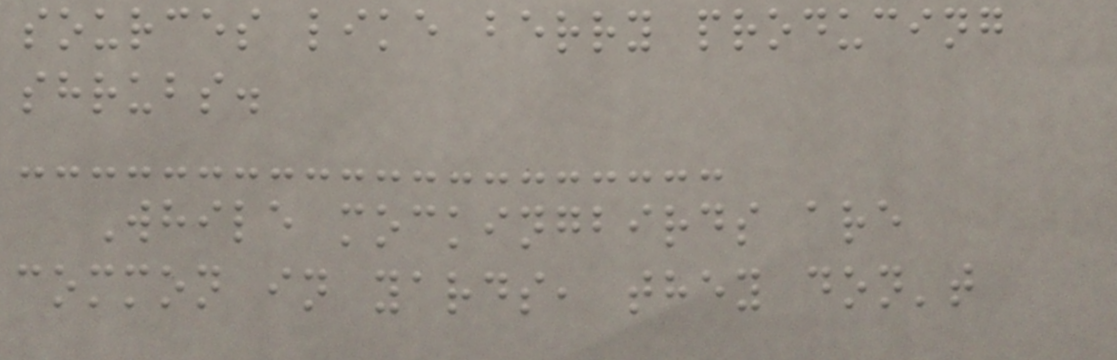sources like berry producing
shrubs.
While mockingbirds are
common in yards, they don't
